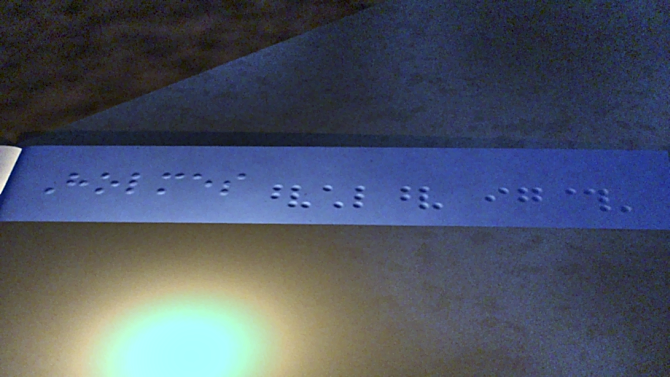Holmes
